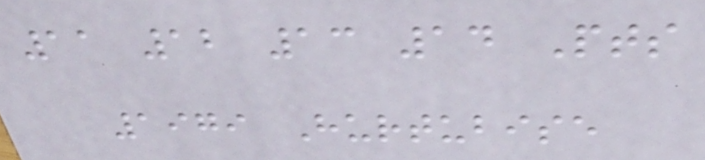11 12 13 14 Pts
1979 Hurtubise
